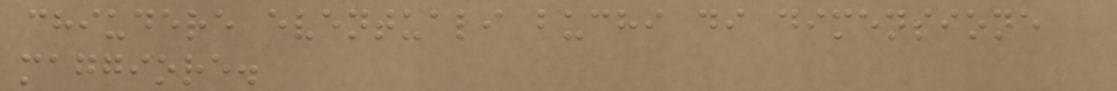chiudere eventuali buchi di dimensione
maggiore.
